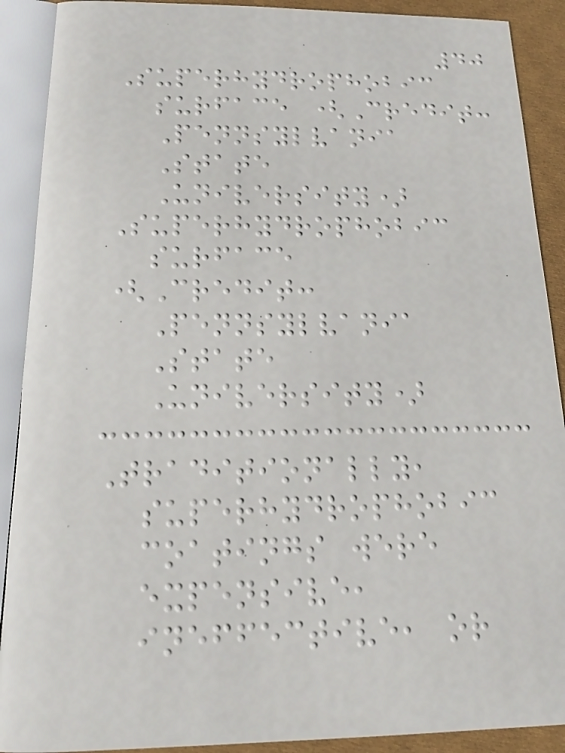40
Superhydrophobic
surface (Credit:
Pennsylvania
State
University)
Superhydrophobic
surface
(Credit:
Pennsylvania
State
University)
Traditionally,
superhydrophobic
coatings were
expensive,
ineffective, or
